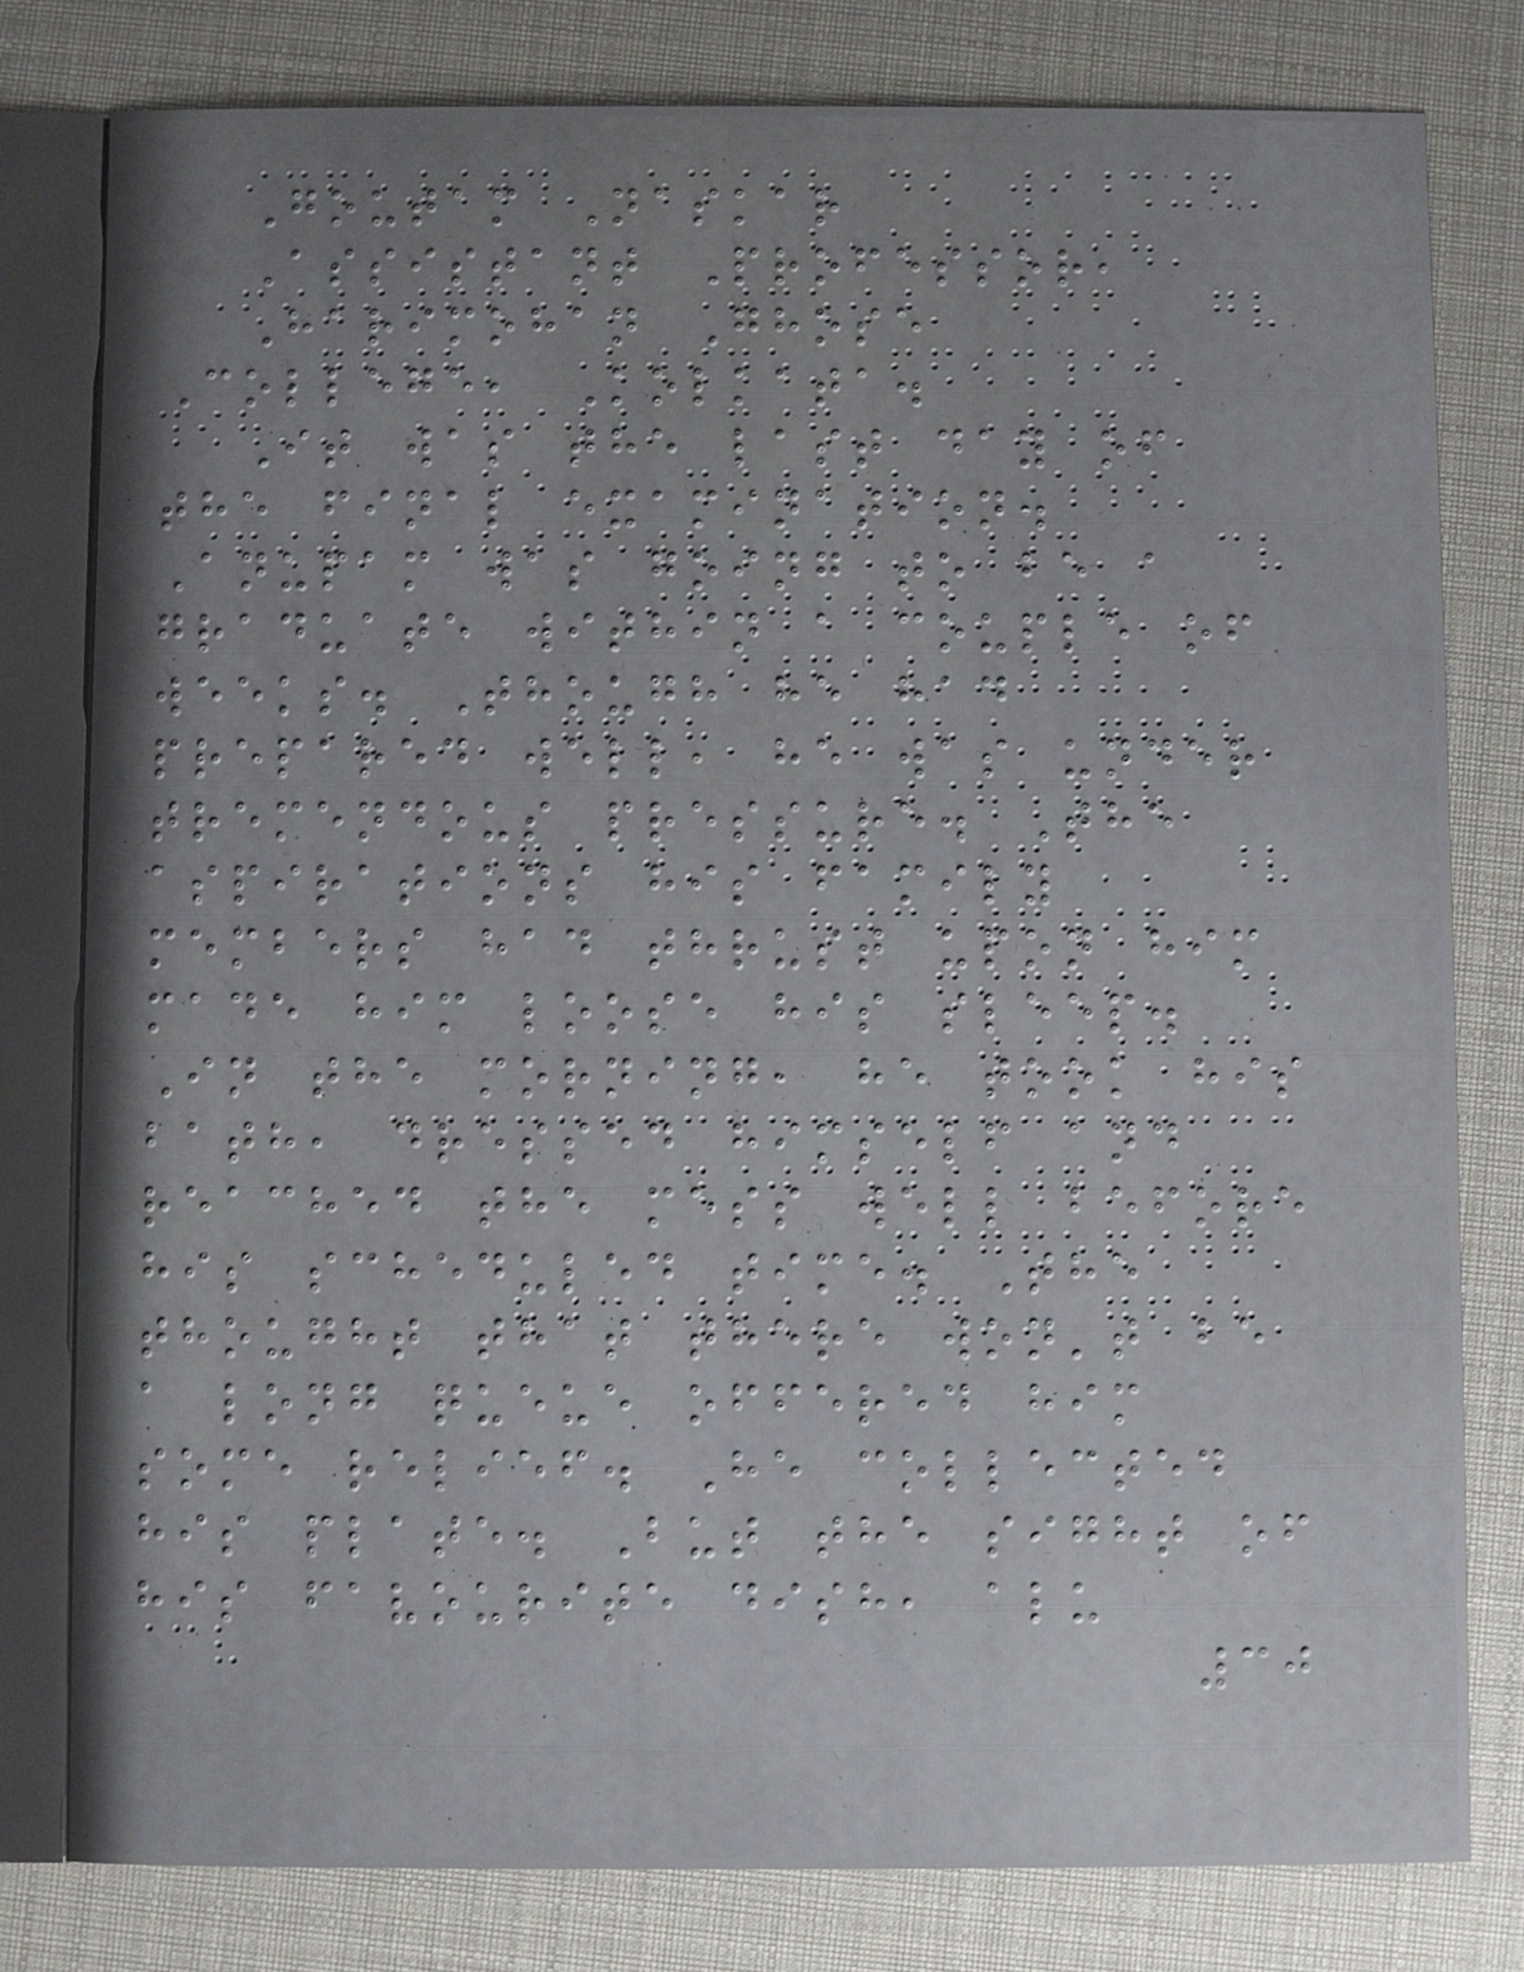Goutam Naskar
Assistant Professor,
Harimohan Ghose
College, Kolkata.
It was the last day of
the final examination.
Anupam was going to be a
graduate within a couple of
weeks. Though he had
prepared well, he was under
tremendous pressure. The
aspirations his family
members had thrust upon him
made him loose his sleep.
In the morning, he took his
bath, dressed himself and
reached the mess well before
his scheduled time. The
thought that there won't be
a long queue offered him
some relief. He collected
his plate. But the sight of
his favourite dish, alu
30
